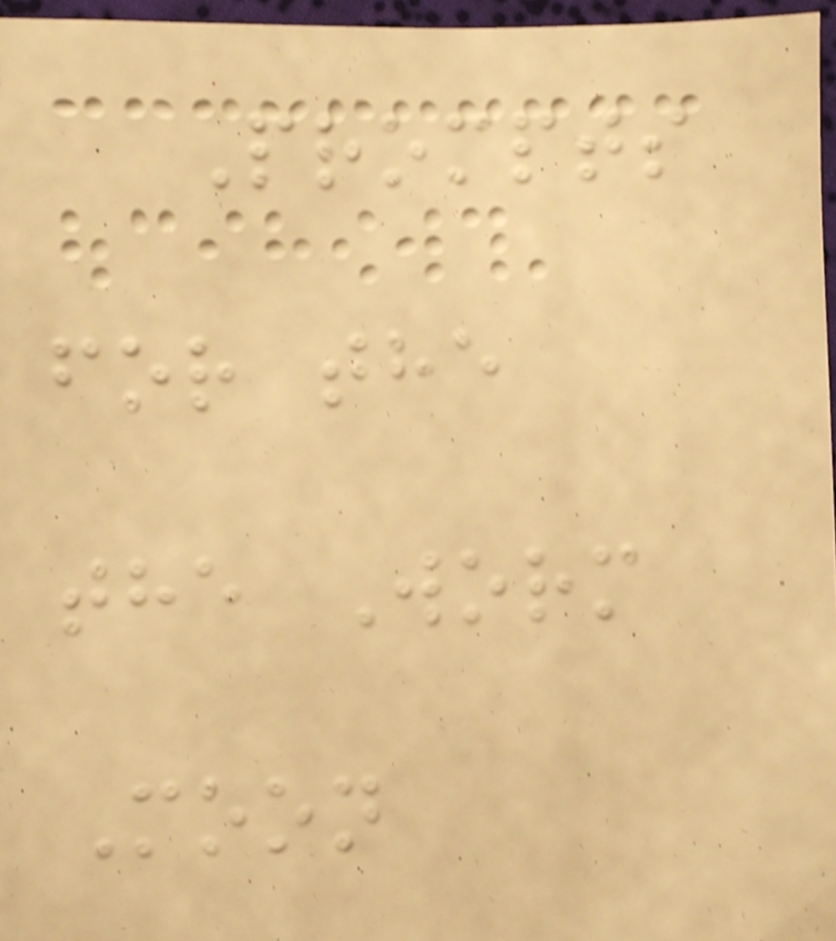Prompts
for the
the Worm
Moon
